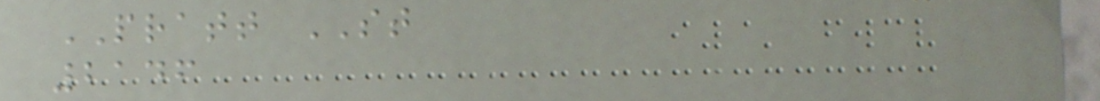PRATT ST
2146
